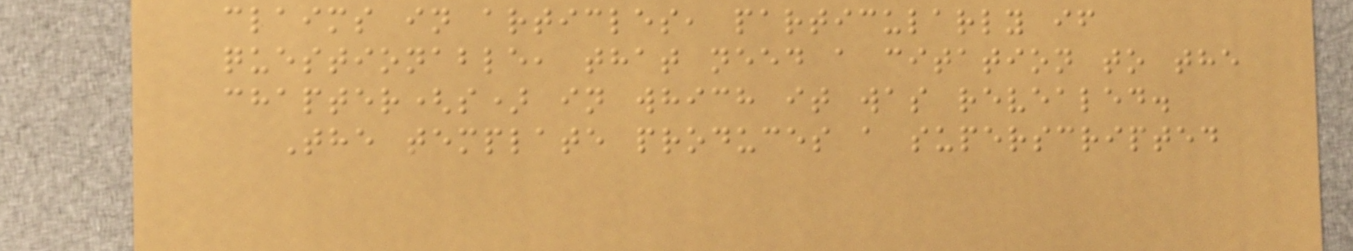claims in articles, particularly if
questionable, that need a citation to the
chapter(s) in which it was revealed.
The template produces a superscripted
